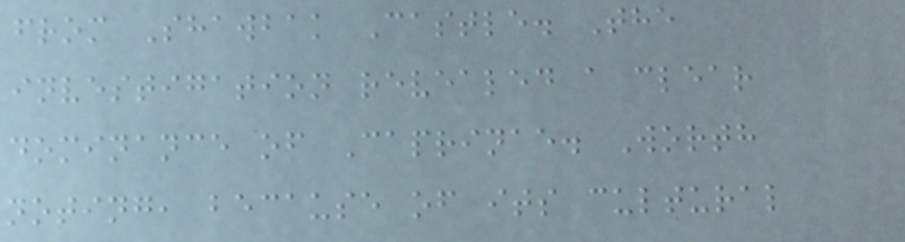from Shawbak Castle. The
investigation revealed a clear
dominance of Caprinae. Worth
noting, because of its cultural
